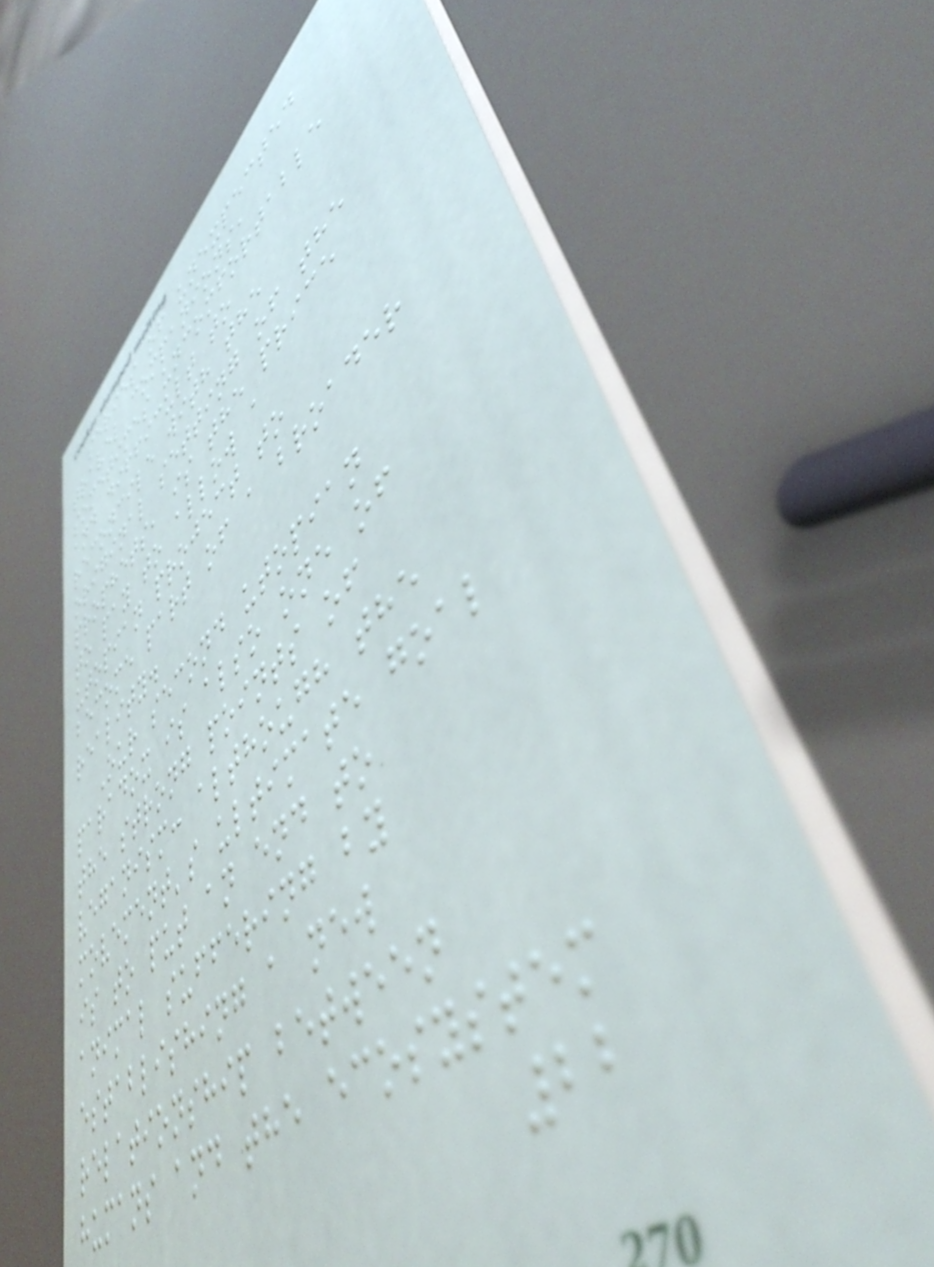series of unexpected
travel companions,
sometimes uncomfortable
and difficult to
reconcile with the
original setting of the
prophets, is the price
to pay to allow a
utopian project to
become part of a broader
reality.
Our second utopian
paradox is also one of
the strong points of
veganism: although the
movement's ultimate goal
is to put an end to
animal suffering by
establishing a new
relationship between
humans and the ecosystem
22
